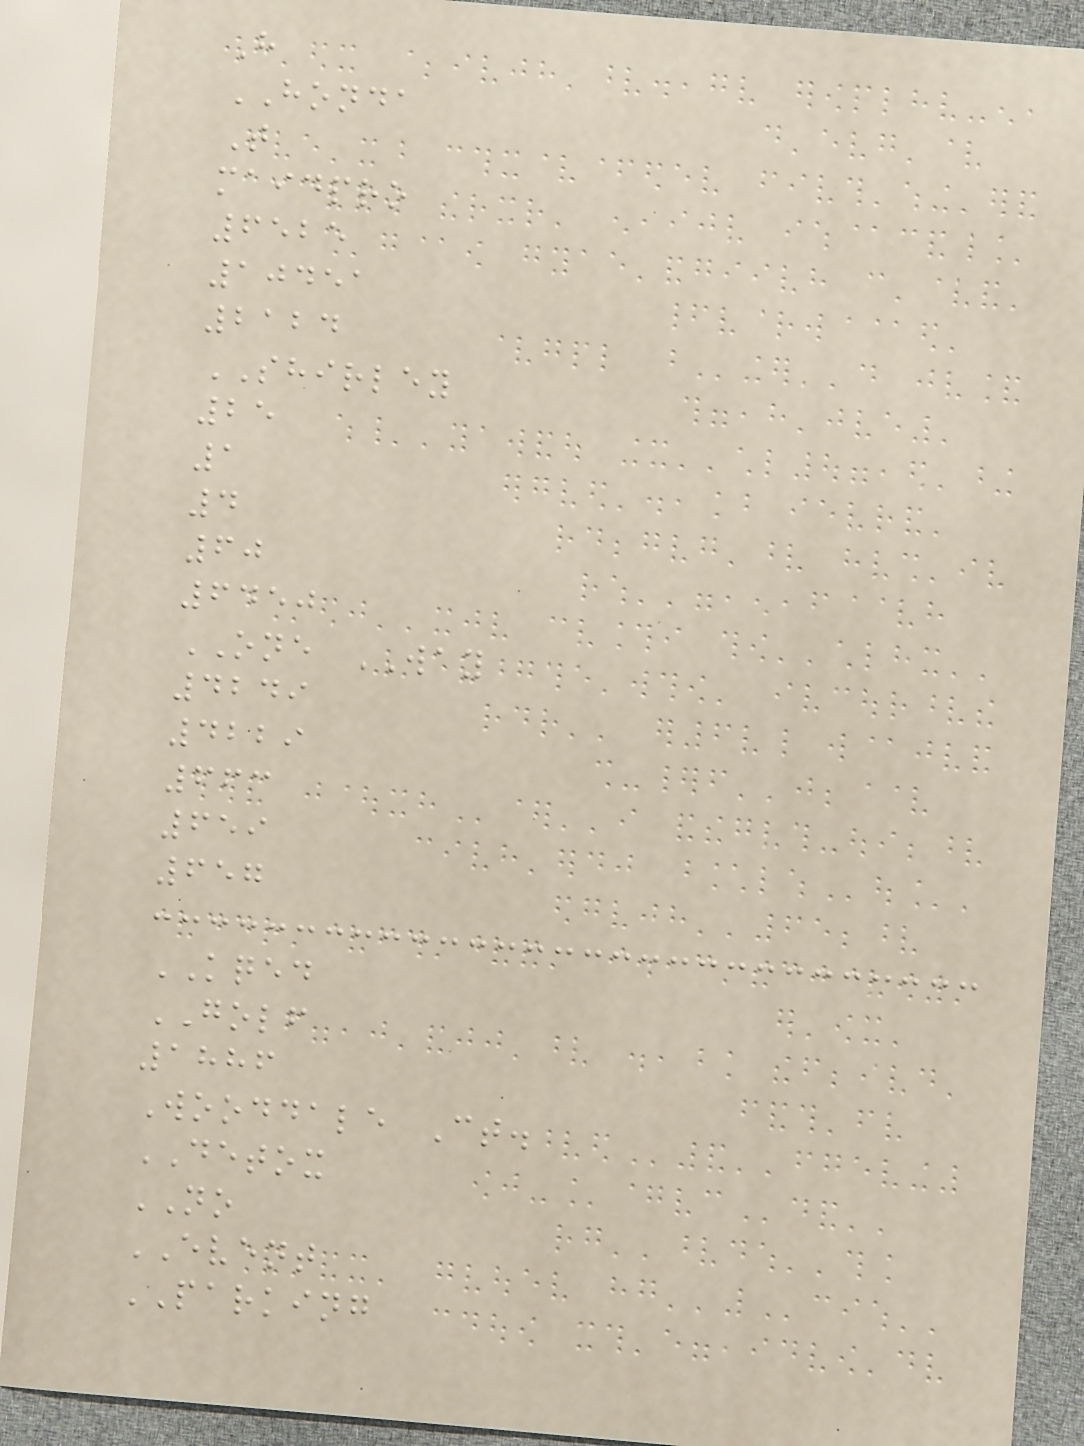H
HONDA
T
maidpro
6525
10451
2124
SHIRLEY
25
1
4
60
6450
ONE WAY
4249
4229
663
659
657
KQED
GOLF
1886
Wooddale Ct.
DETOX
NO
EVENT
PARKING
